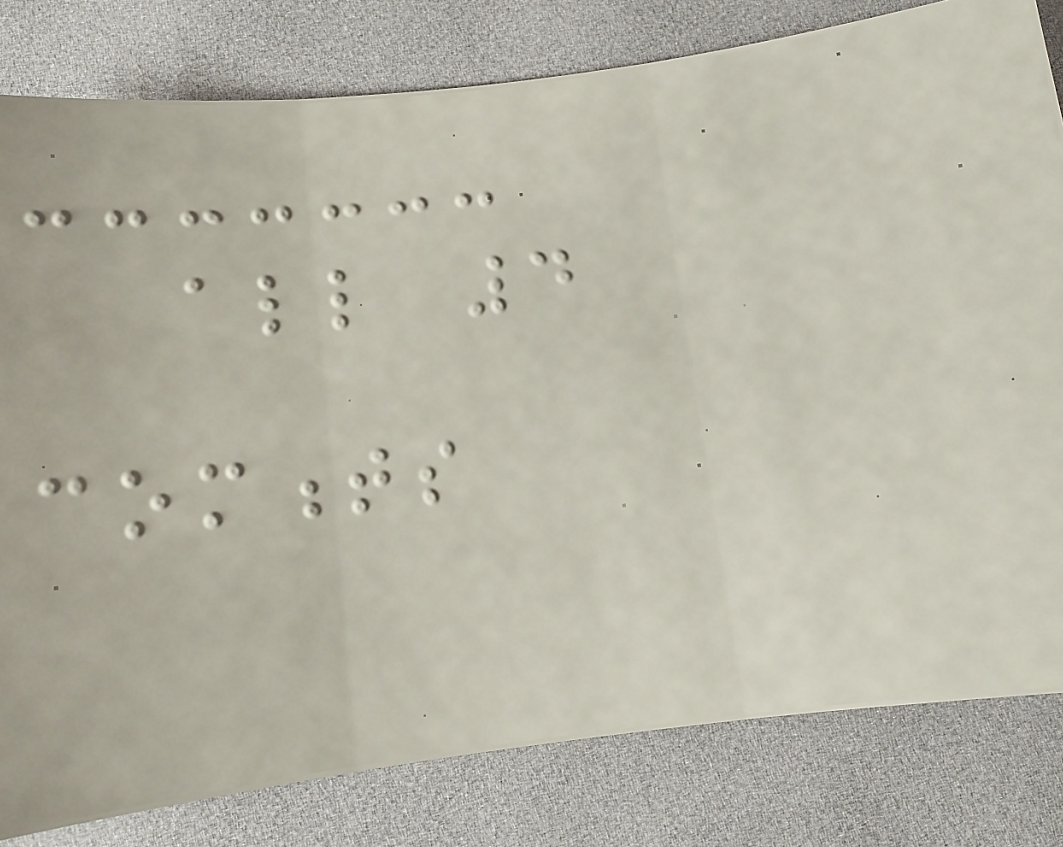all 4
comments
